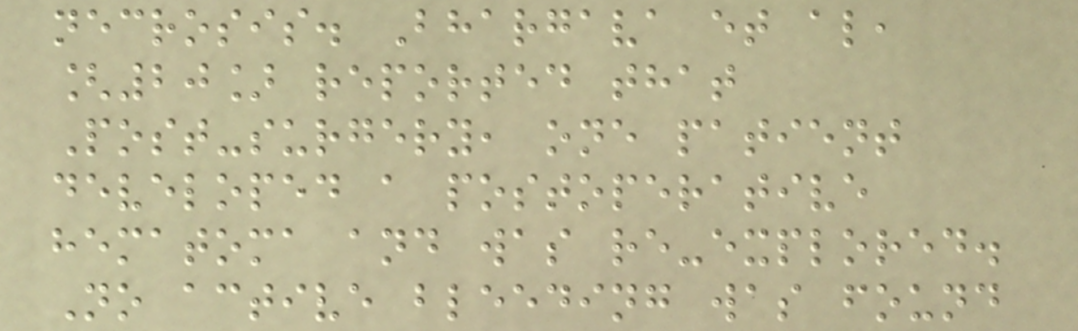necrosis. Bhargava et al,
[20] reported that
Post-surgery, one patient
developed a postoperative
hematoma and was re-explored.
No active bleeding was found
